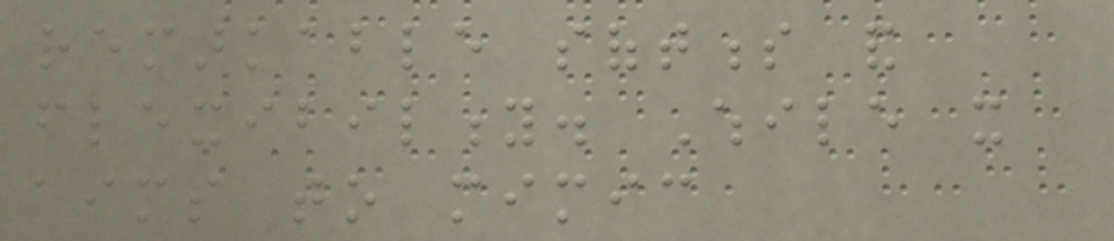remarkable softness and
flexibility. While it
aims to mimic
